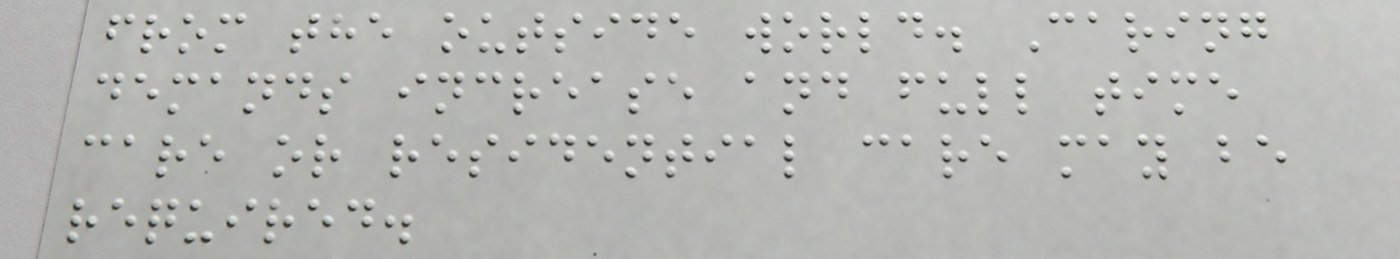from the outside world. Caring
demands increase and full time
care or residential care may be
required.
